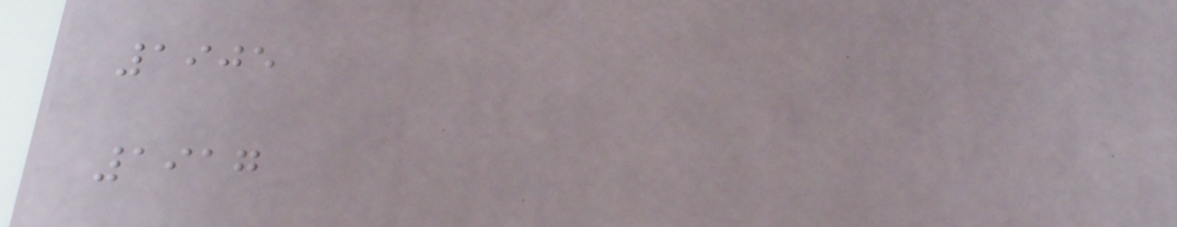1905
1917
